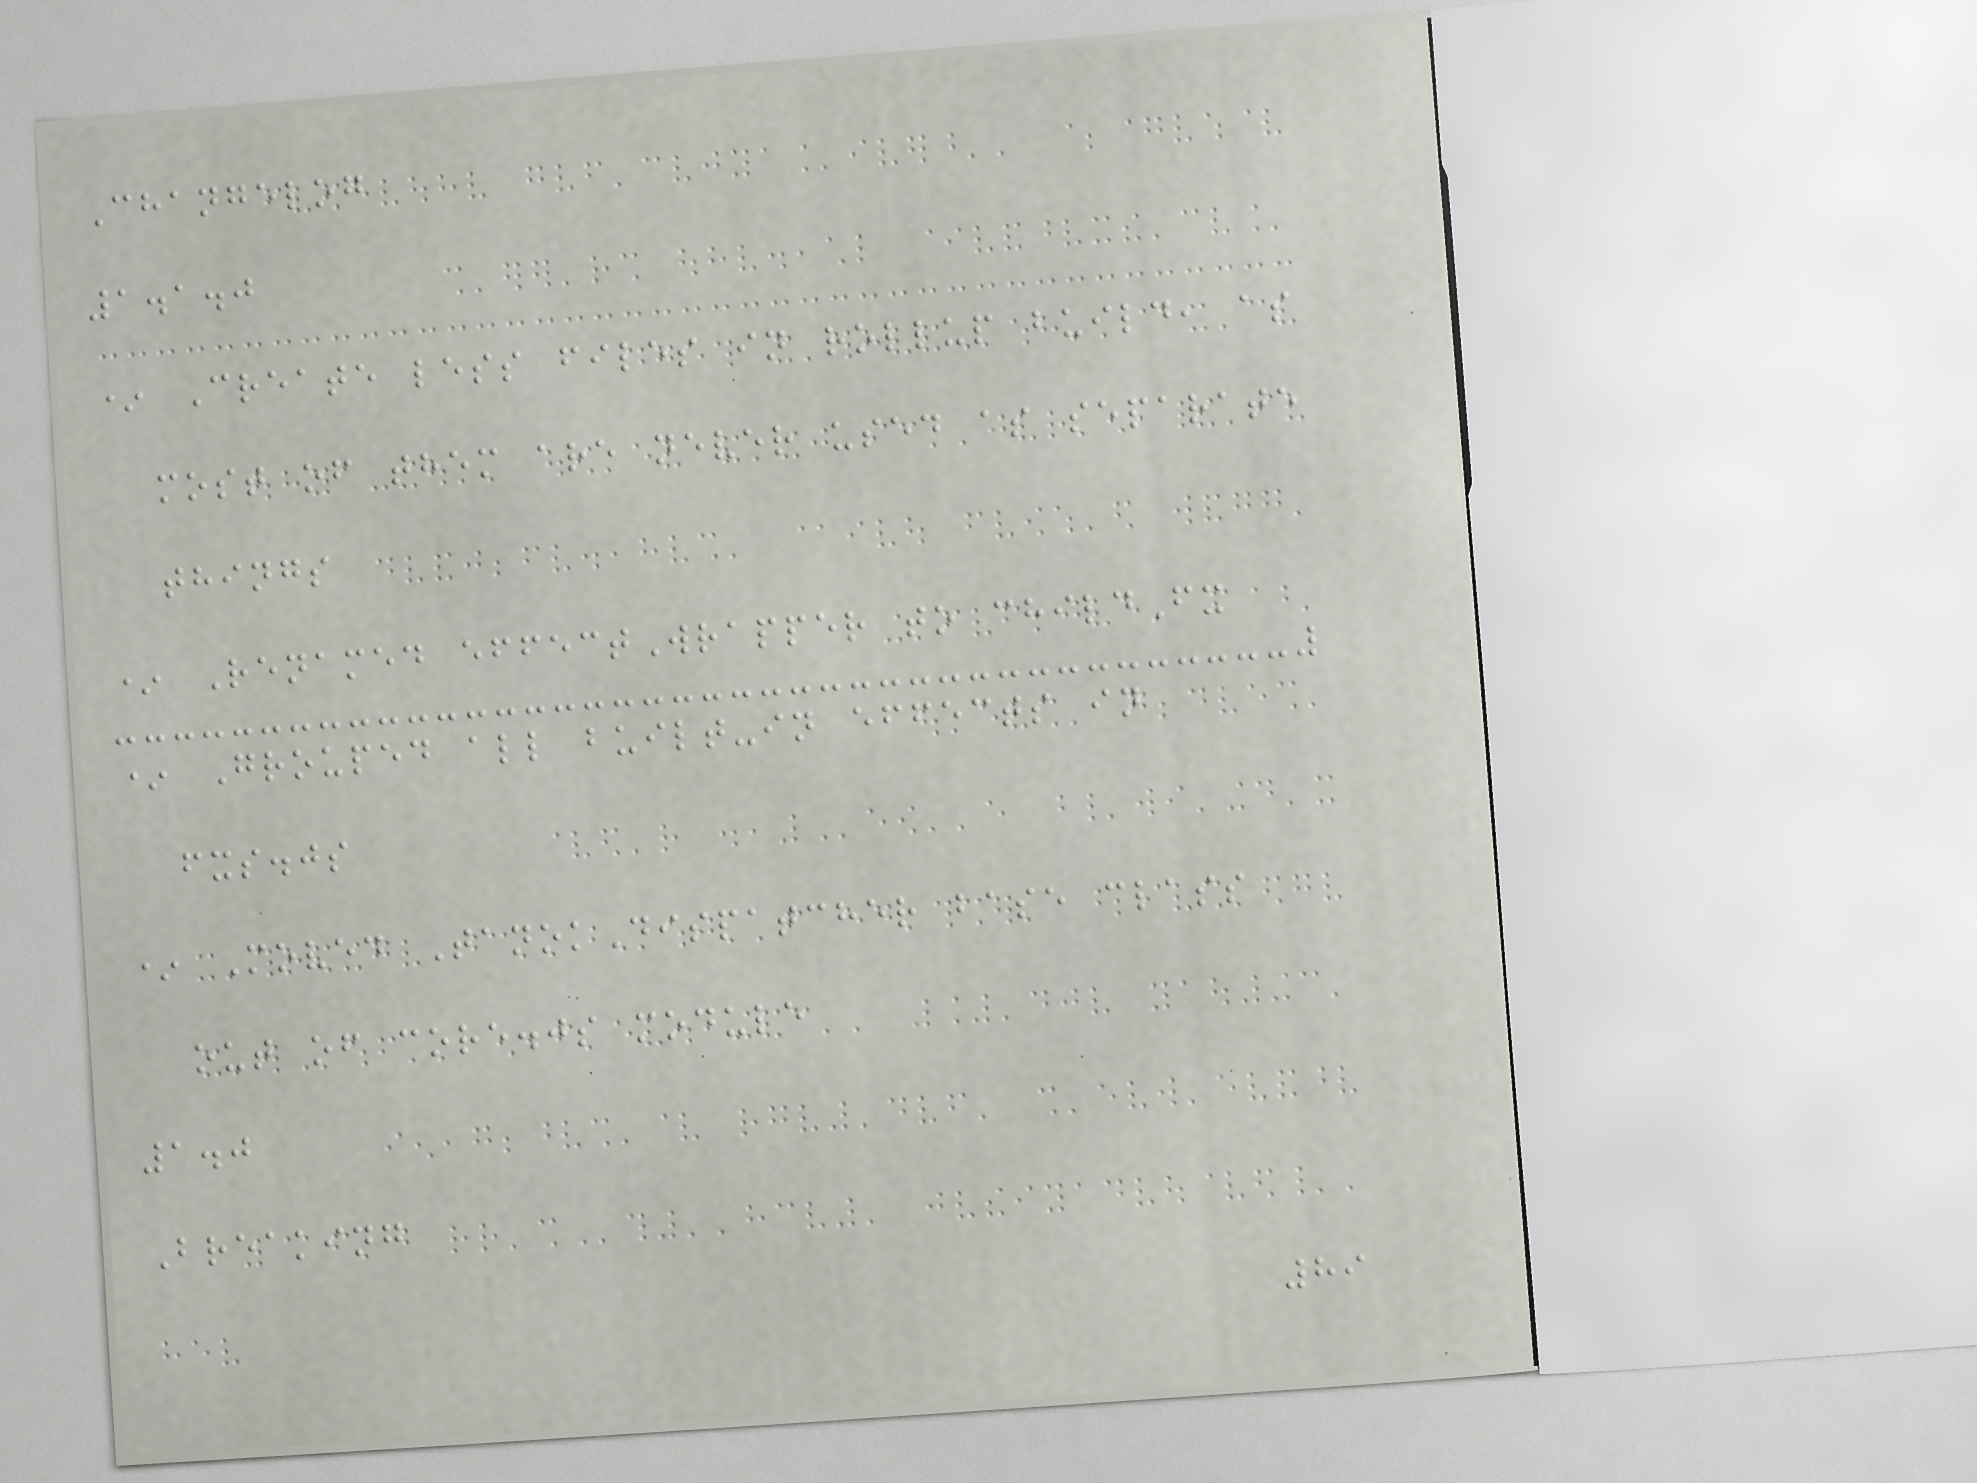Changelog
1.1.0
* Create less files in rollup build, as
most of them are never used as separate
things
* Renamed effectWrapper to childFx
* Grouped all built-in effects in
fxs.js
* Moved TanokDispatcher base class
out of core.js module
1.0
Breaking
89
